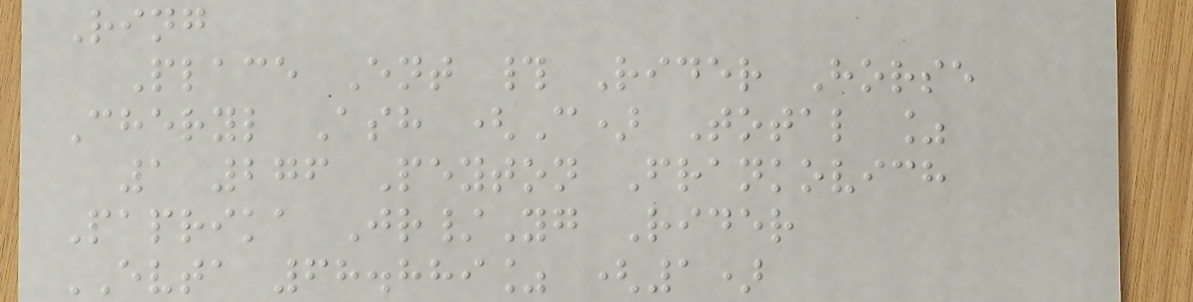Ring
Place Ent # Rider Horse
Cheryl Ash (C) Total %
1 276 Peyton Frankovich
Paprika Jr/Yg Rider
EVTA 68.889% (1)
